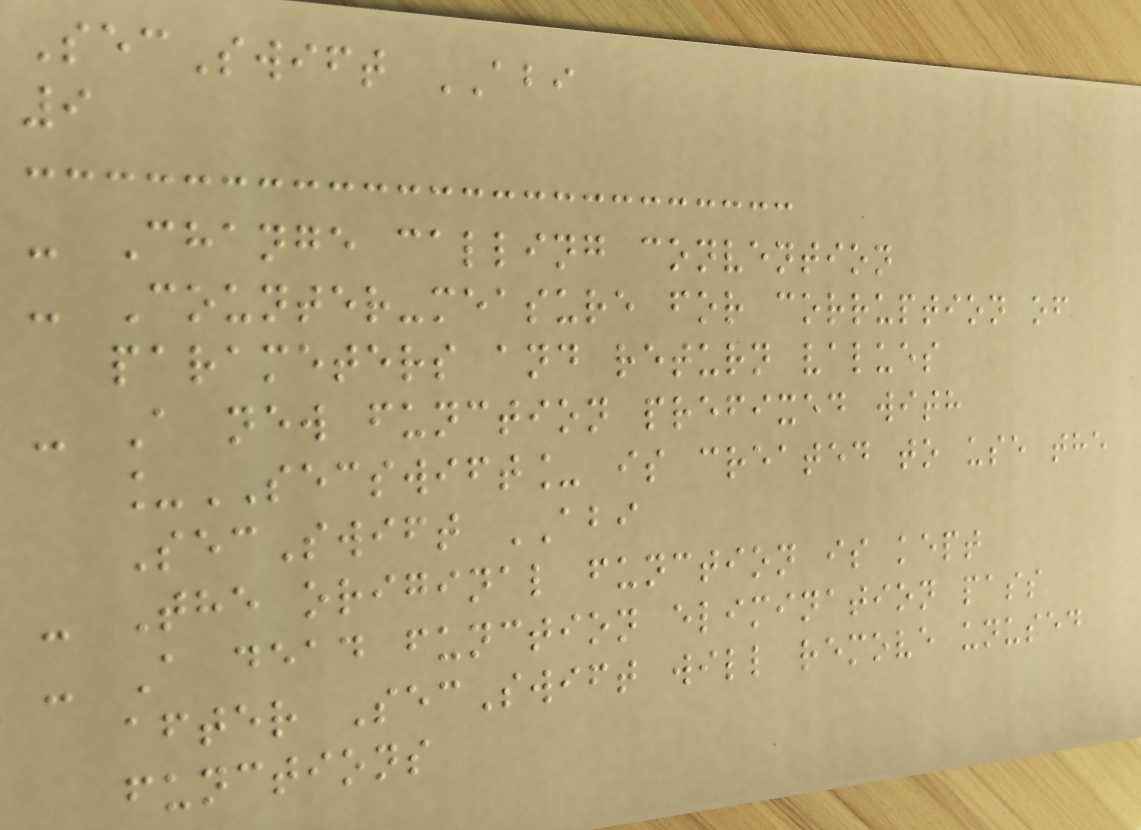SecSwift ABI
9
- Change calling convention
- Counter-measure for corruption of
parameters and return values
- A new function prefixed with
_SECSWIFT_ is created to use the
SecSwift ABI
- The original function is kept
- A dead function elimination pass
after SecSwift will remove unused
functions
